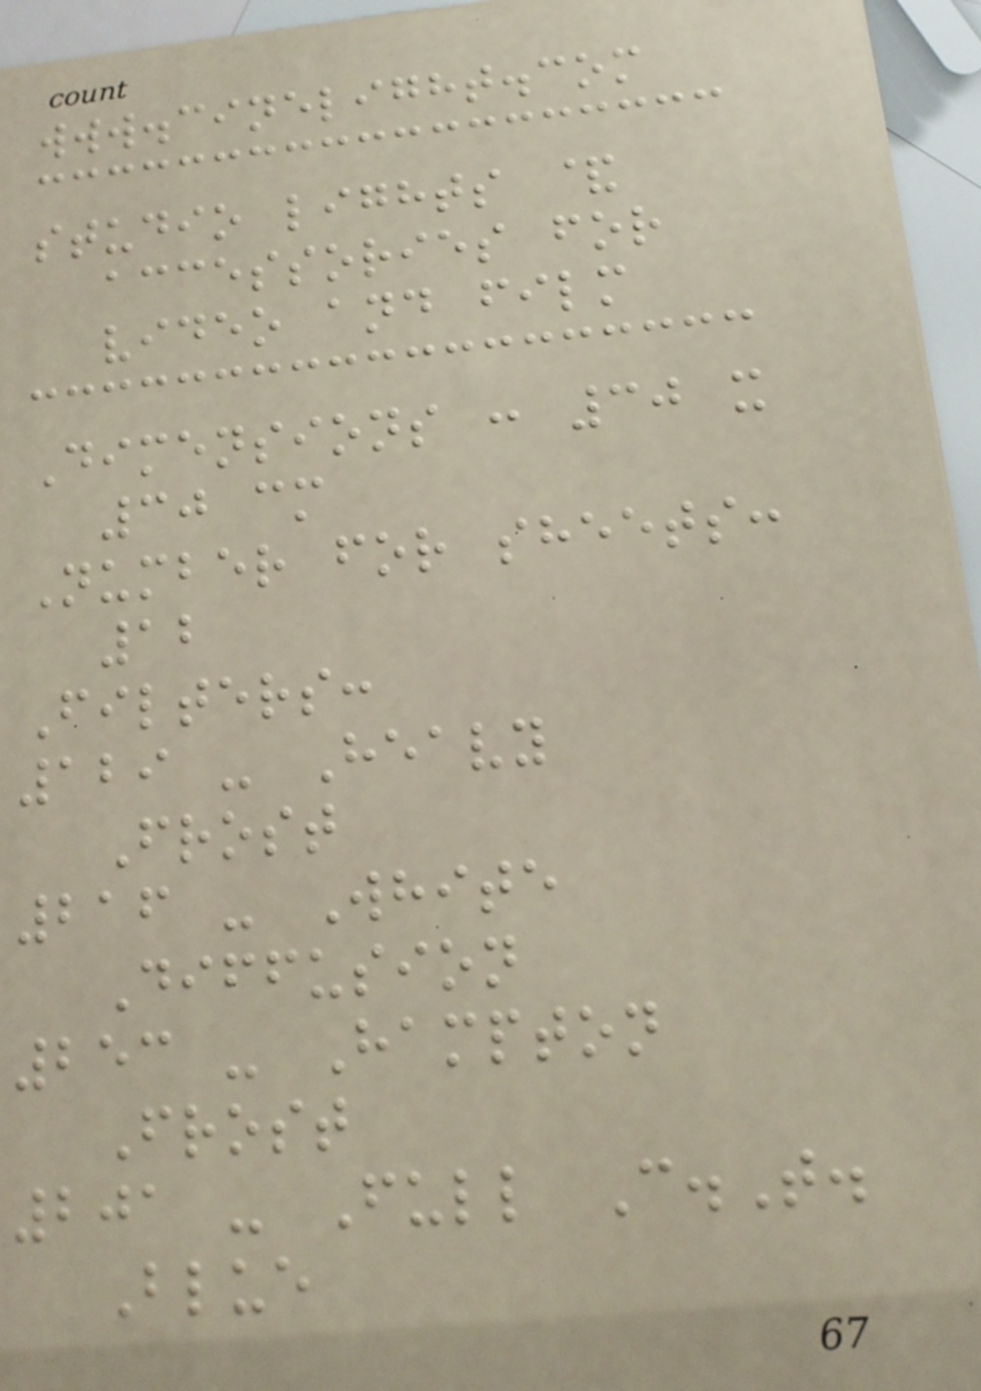www.cinelight.com
studio lights &
accessories for
video and film
Dimensions : 30 x
30 cm
Number for sheets:
12
Filters:
129 - Heavy
Frost
216 - White
Diffusion
253 - Hampton
Frost
201 - Full C.T.
Blue
